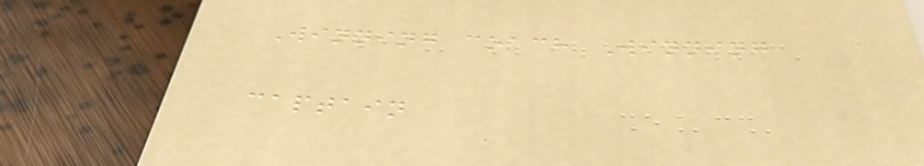Winning coach Winning
captain
